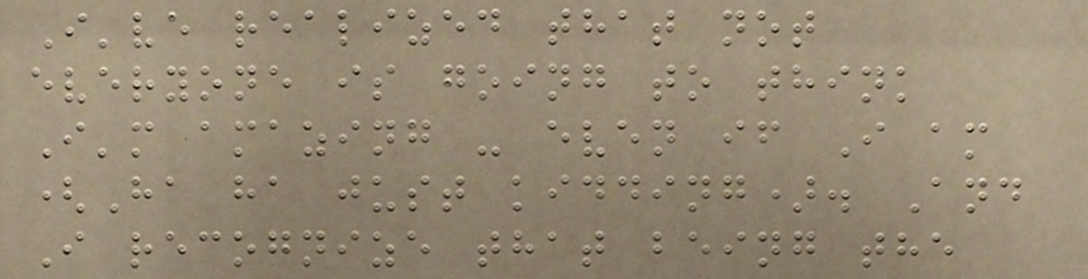I've realized that not
everyone is going to think
I'm amazing - even if I am
(Ha ha just kidding). And
I recognize that being the
